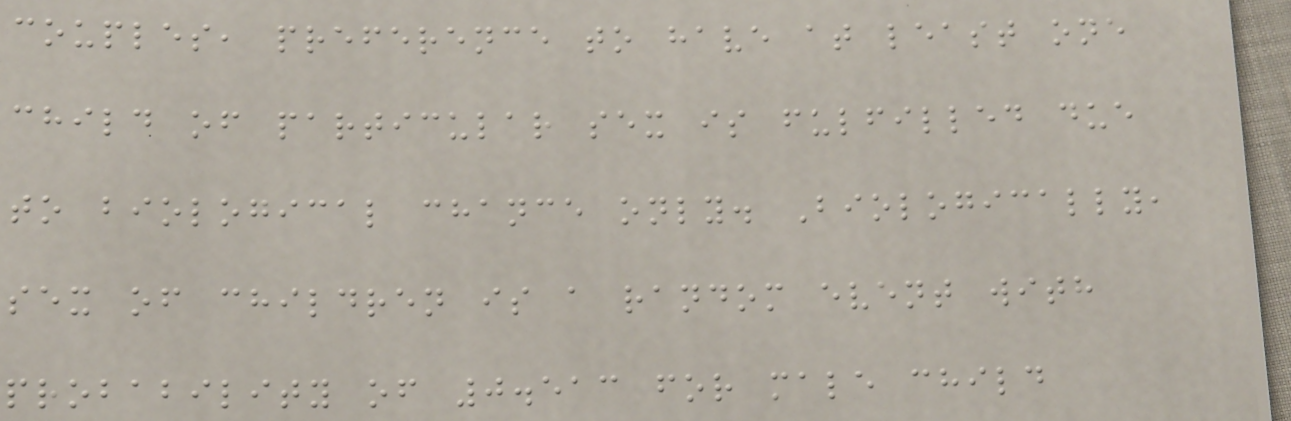couples, preference to have at least one
child of particular sex is fulfilled due
to biological chance only. Biologically,
sex of children is a random event with
probability of 0.513 for male child
